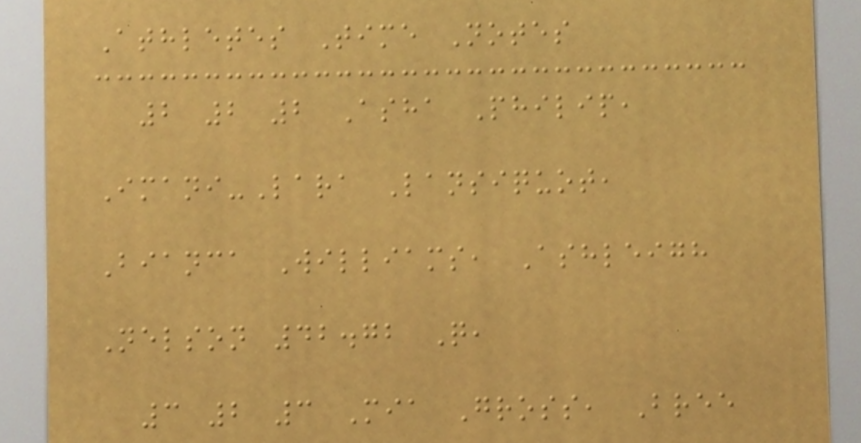Athletes Time Notes
2 2 2 Asha Philip,
Imani-Lara Lansiquot,
Bianca Williams, Ashleigh
Nelson 42.72 Q,
3 2 3 Mia Gross, Bree
